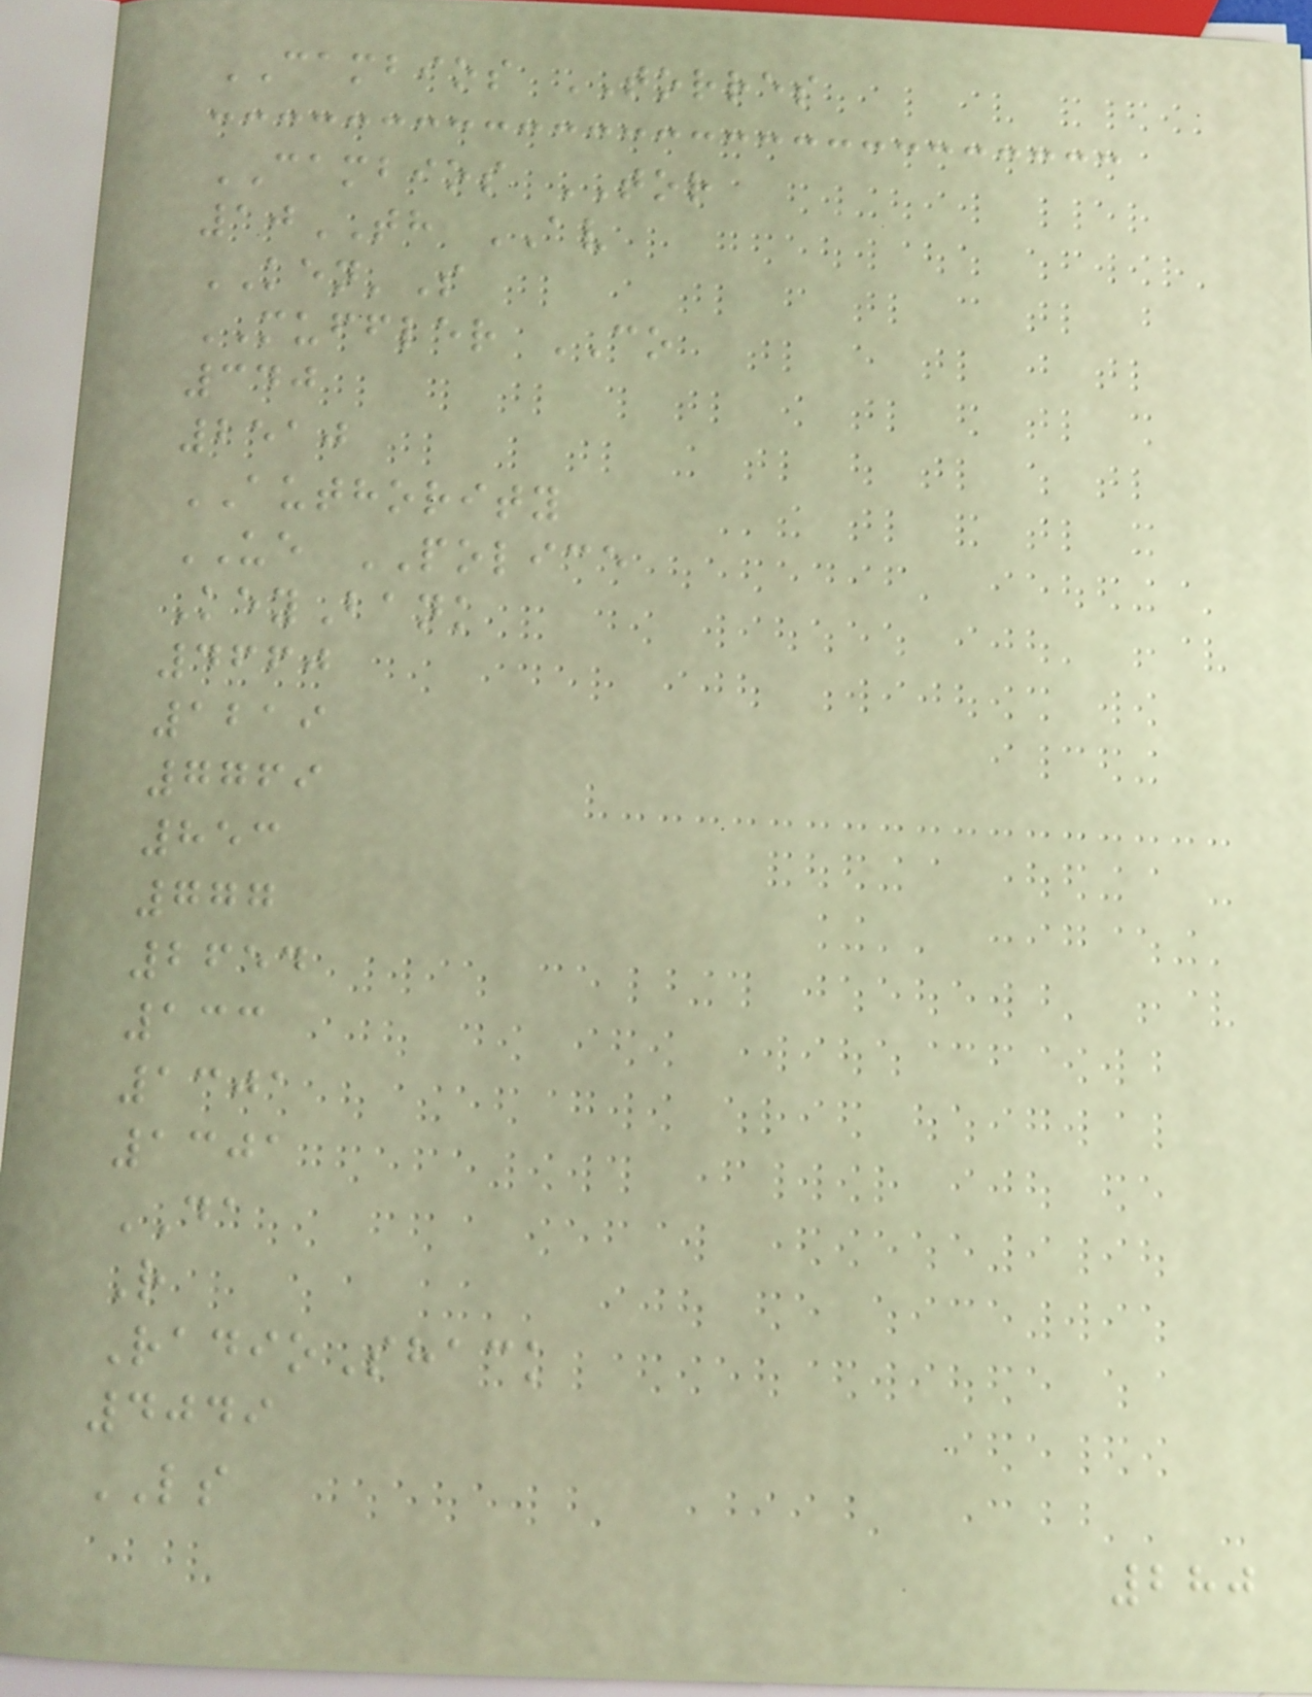CAMBIOS TORRES
CAMBIOS TOR
10TH AV
KEN'S
MUFFLER CO
340
2510
AUTHORITY
UE POLICE
KeyBank
4660
1219
7769
853
777
2654
133
1301
1301
DA
R
RadioShack
4049
LS
280
